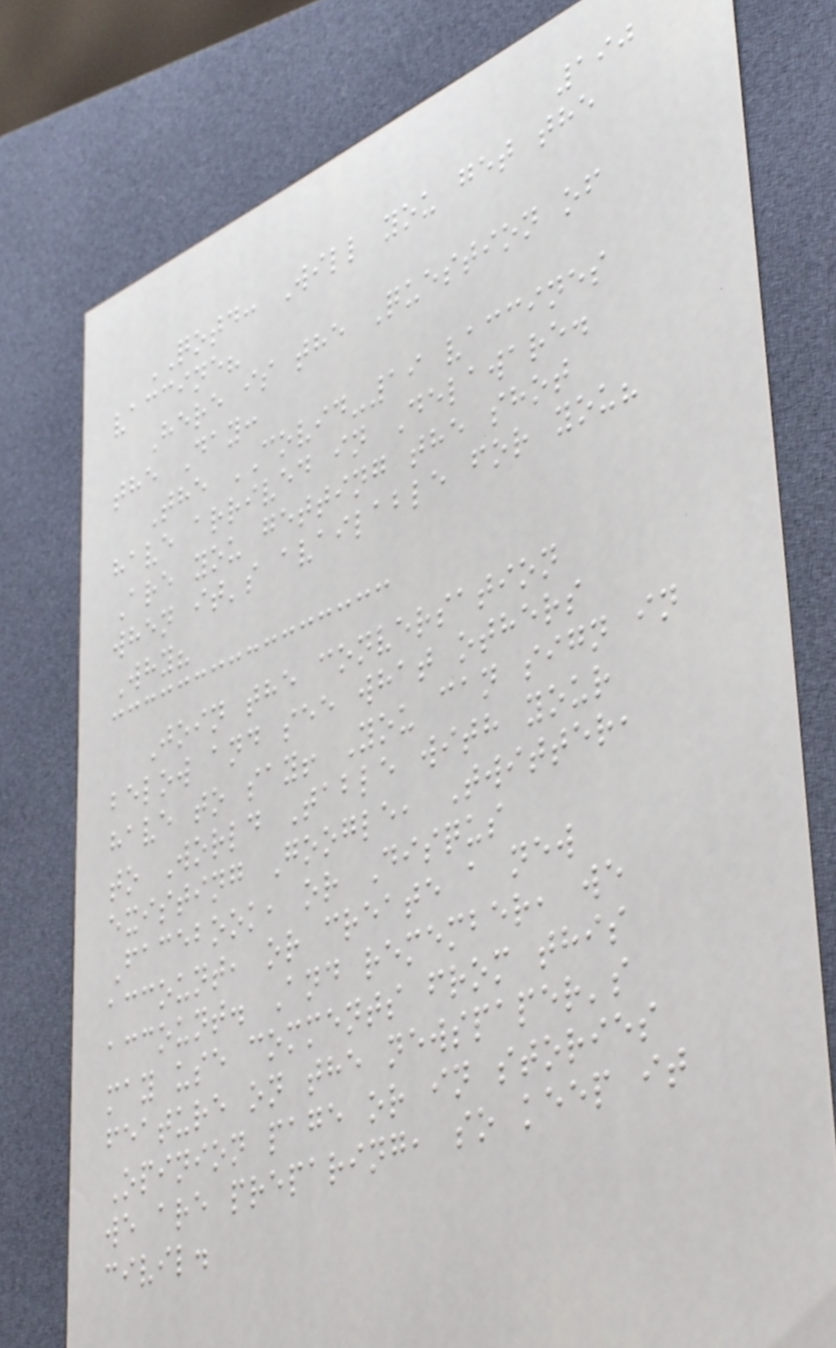190
QOTD: Will you get the
vaccine?
Here is the Question of
the Day:
The COVID-19 vaccines
have arrived in Delaware.
Are you getting the shot
when it's available for you?
Why?
Join the conversation
below and see what others
have to say! You can sign in
to World Table with your
existing Google, Twitter,
Facebook, or Disqus
account, or create a new
account. And remember, we
may use comments from this
feature on the newspaper's
Opinion page or in stories
we are preparing, so keep it
civil.
